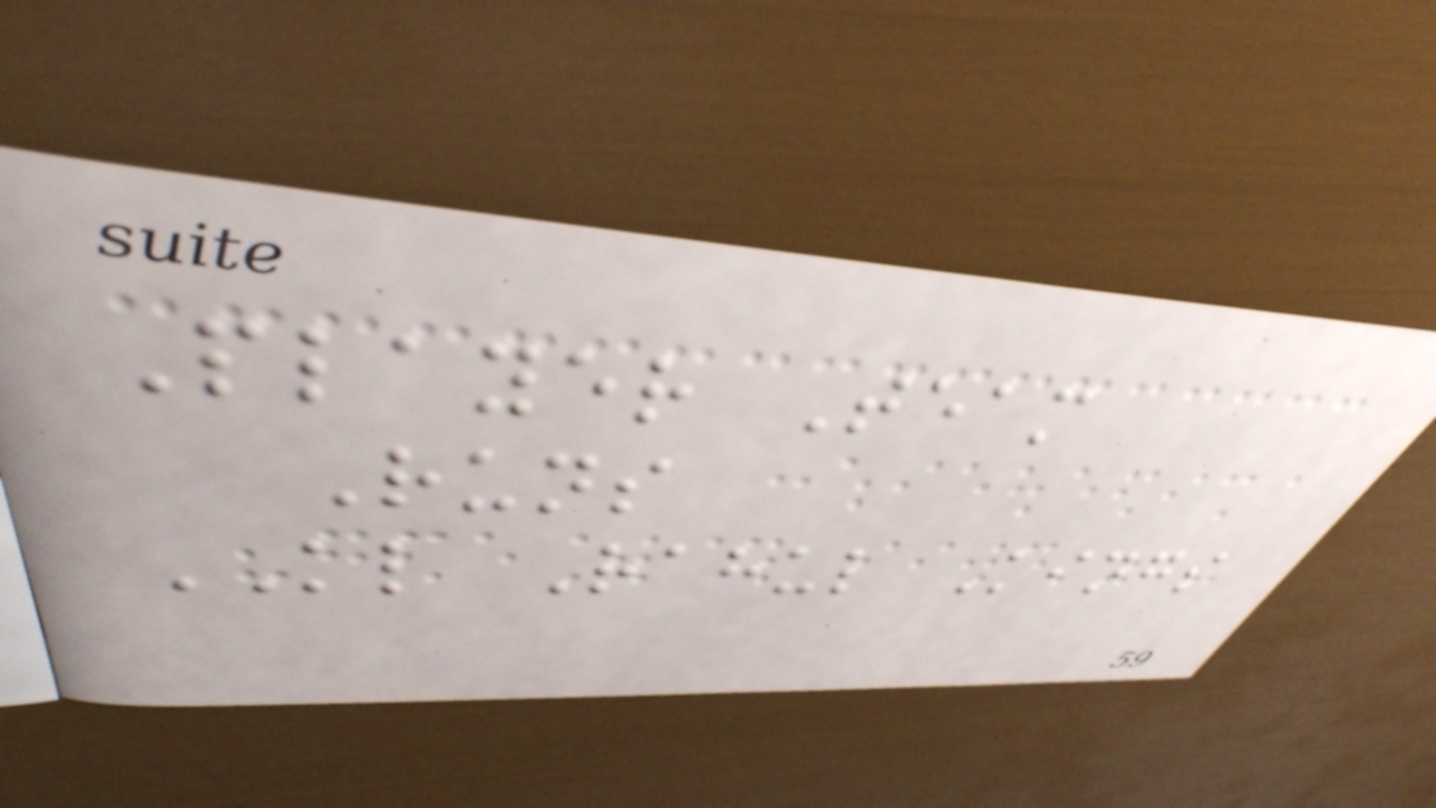Player Team
Runs
KL Rahul Kings
